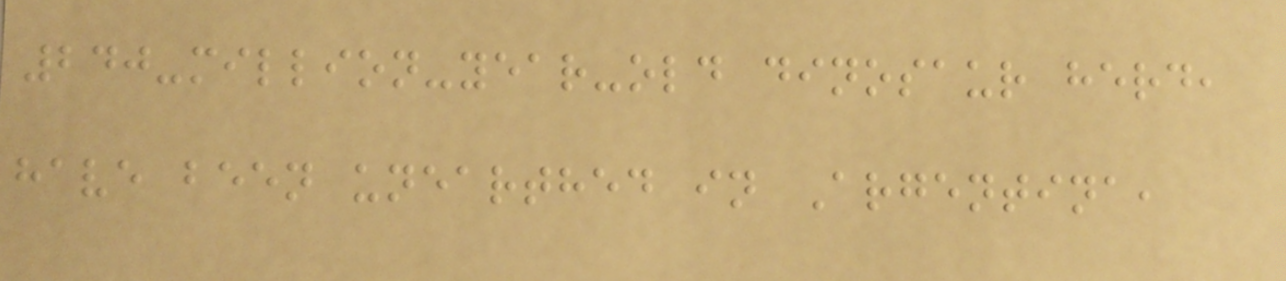240-million-year-old dinosaur herd,
have been unearthed in Argentina,
